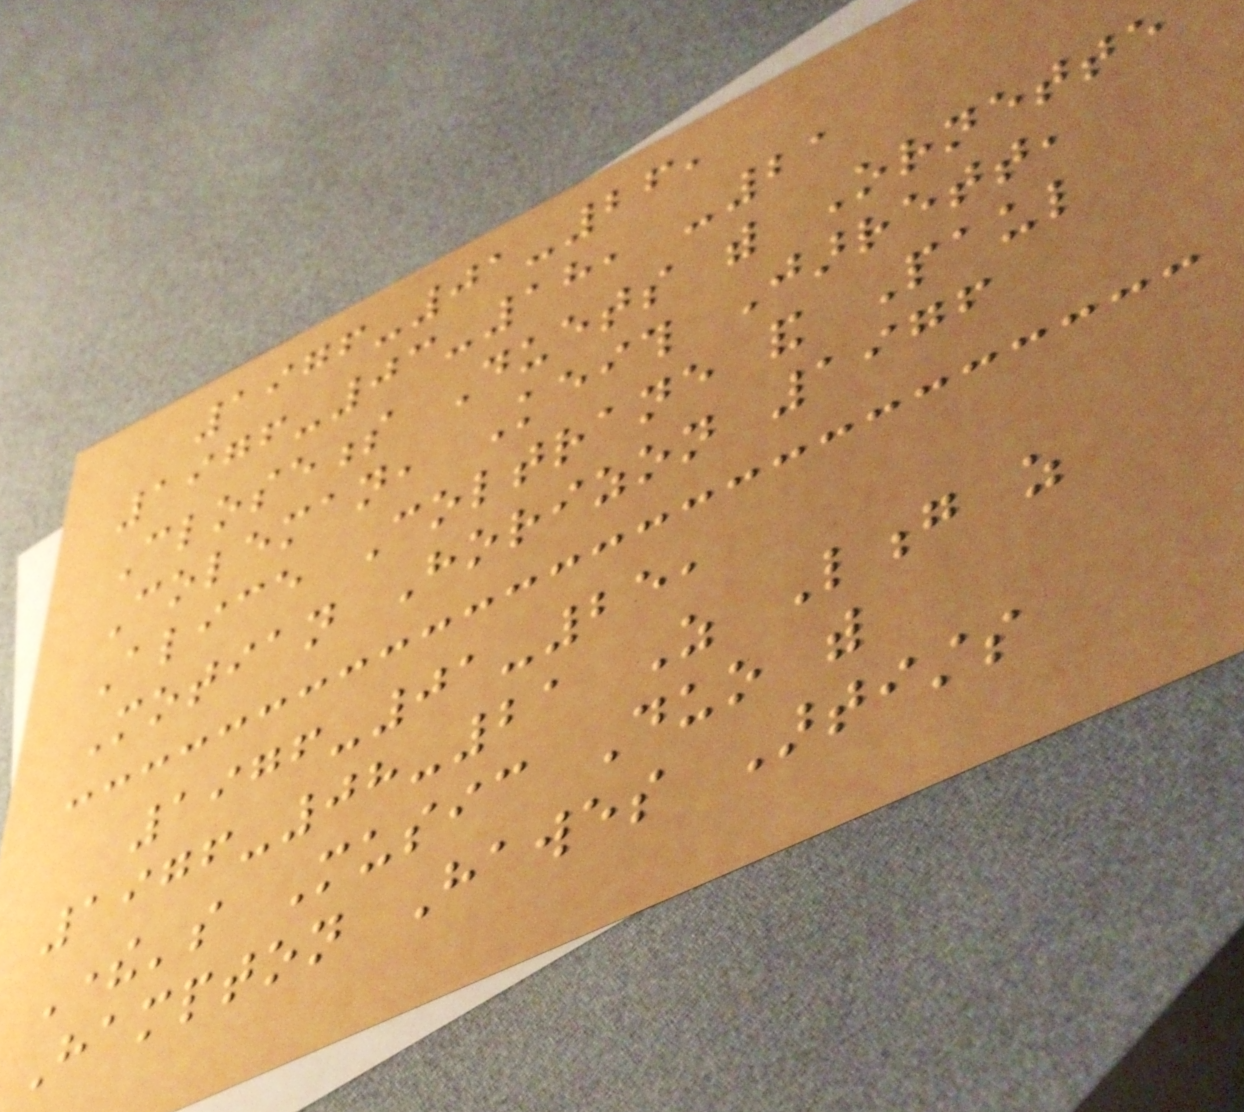1976-01-26,
1976-03-18, -21
Closeness Duets with Ornette
Coleman, Keith Jarrett,
Alice Coltrane and Paul
Motian Horizon 1976
1976-01-25,
1976-08-21 As Long as
There's Music Duo with
Hampton Hawes Artists
